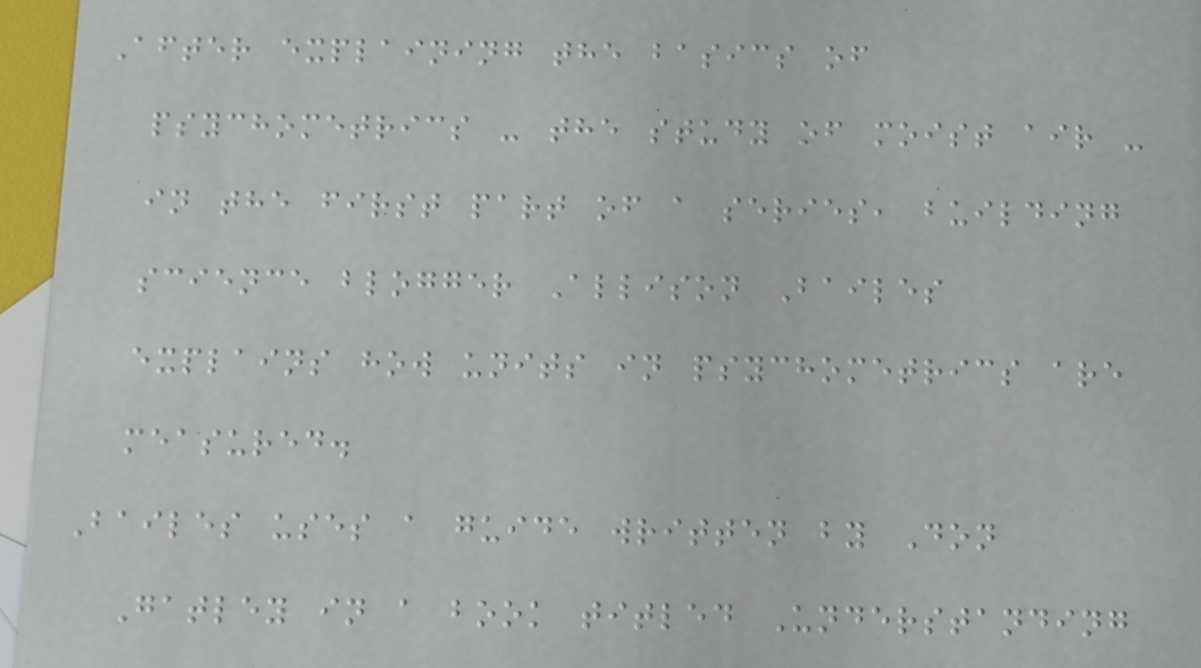After explaining the basics of
psychometrics - the study of moist air -
in the first part of a series, building
science blogger Allison Bailes
explains how units in psychometrics are
measured.
Bailes uses a guide written by Don
Gatley in a book titled Understanding
